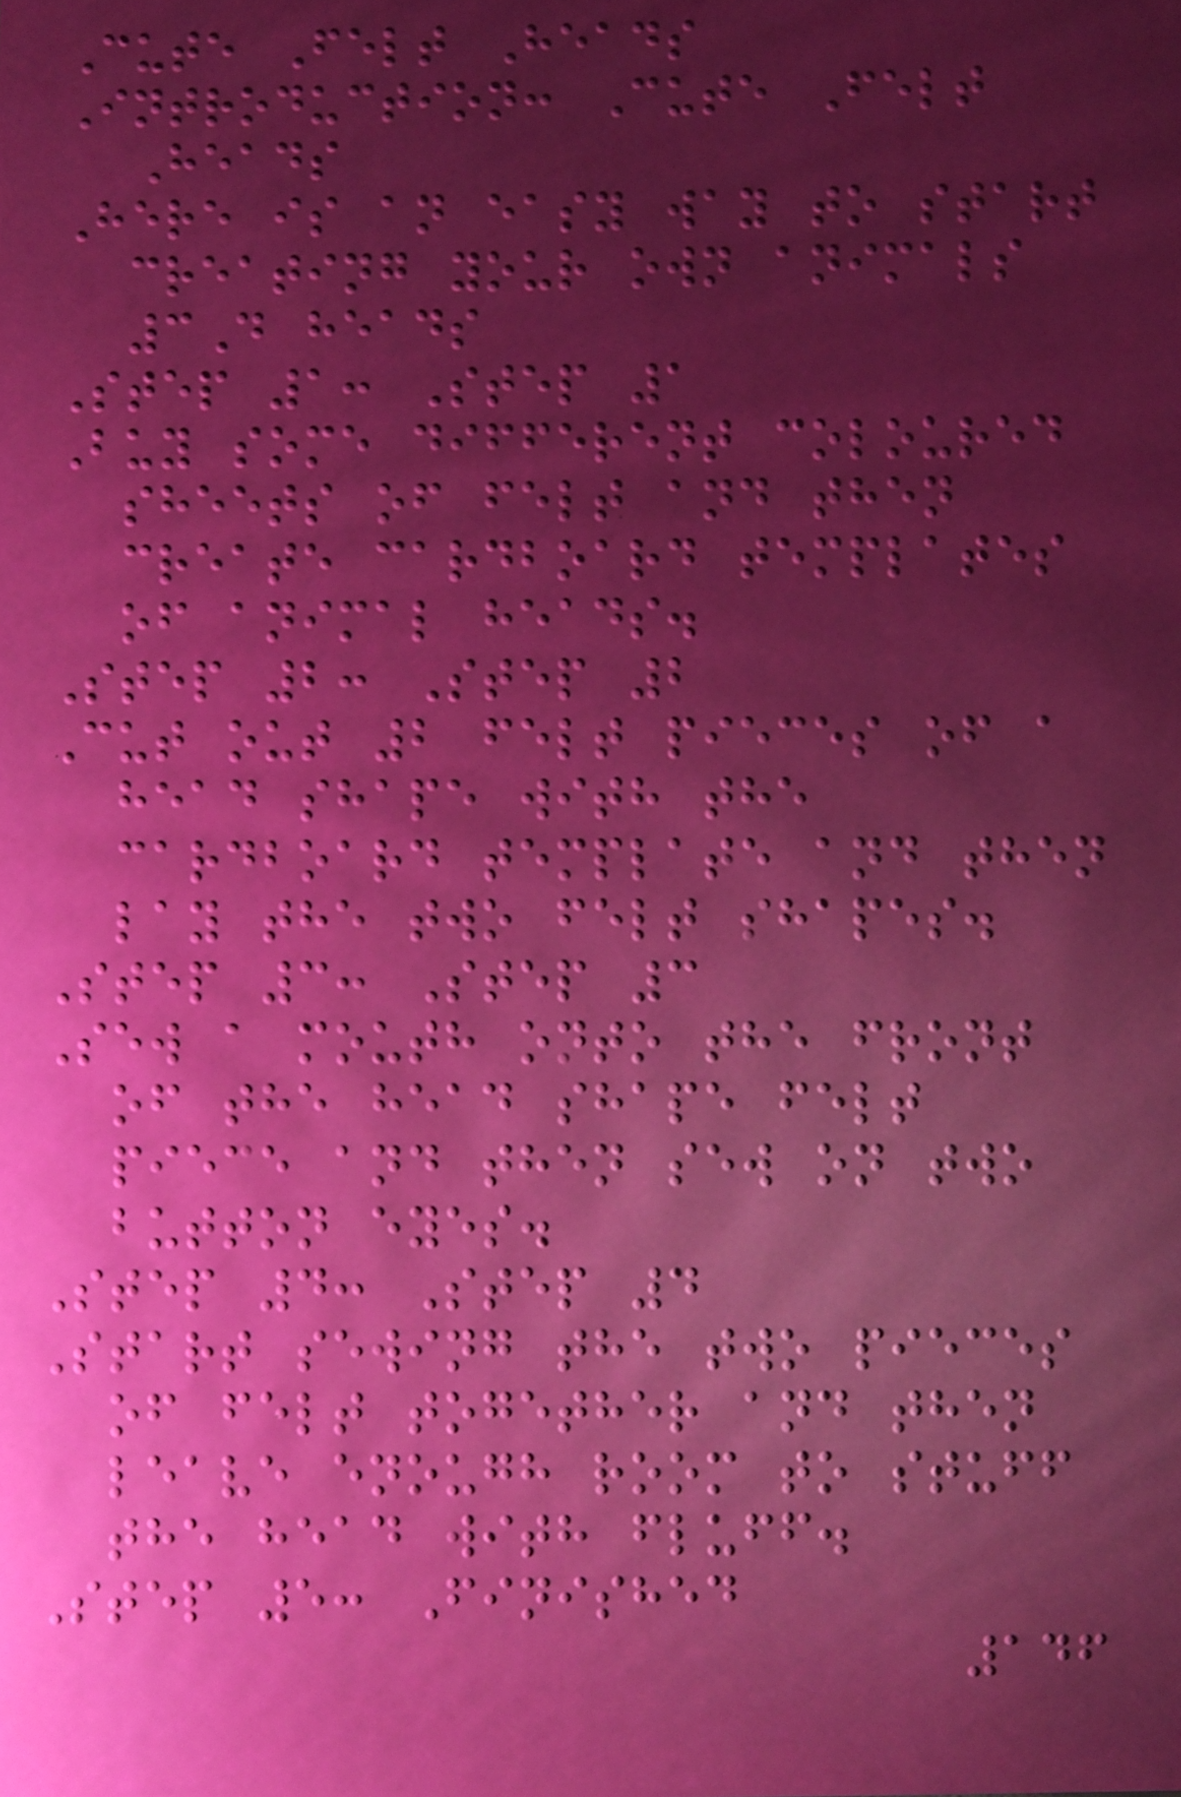Cute Felt Heads
Introduction: Cute Felt
Heads
Here is an easy way to start
creating your own animals
3D heads
Step 1: Step 1
Buy some different coloured
sheets of felt and then
create cardboard templates
of animal heads.
Step 2: Step 2
Cut out 2 felt pieces of a
head shape with the
cardboard template and then
lay the two felt shapes.
Step 3: Step 3
Sew a mouth onto the front
of the head shape felt
piece and then sew on two
button eyes.
Step 4: Step 4
Start sewing the two pieces
of felt together and then
leave enough room to stuff
the head with fluff.
Step 5: Finished
146
